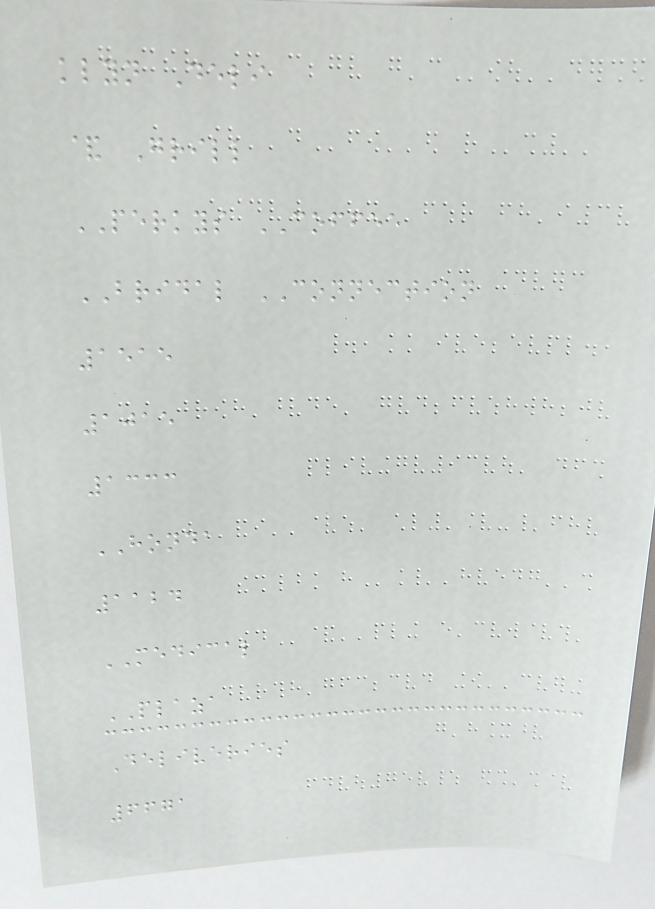klyn Deli
& Grill
PERKYS COFFEE
BRIDAL CONNECTION
1515
1015
1333
HONDA
1124
MEDICAL
PLAZA
Deliveries
6671
